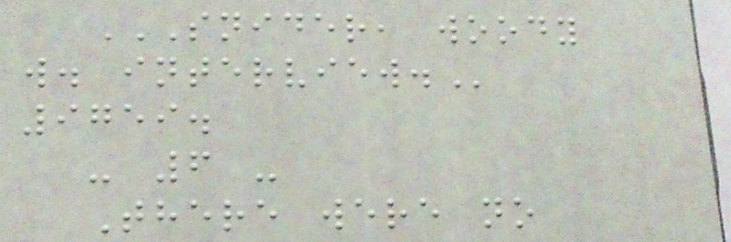SNIDER, WOODY
W. INTERVIEW.
9759.
- 6 -
There were no
